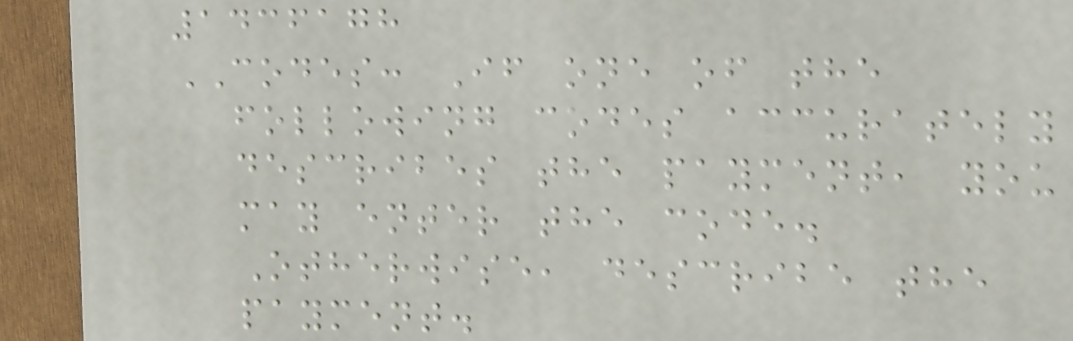1436178
CODES: If one of the
following codes accurately
describes the payment, you
may enter the code.
Otherwise, describe the
payment.
